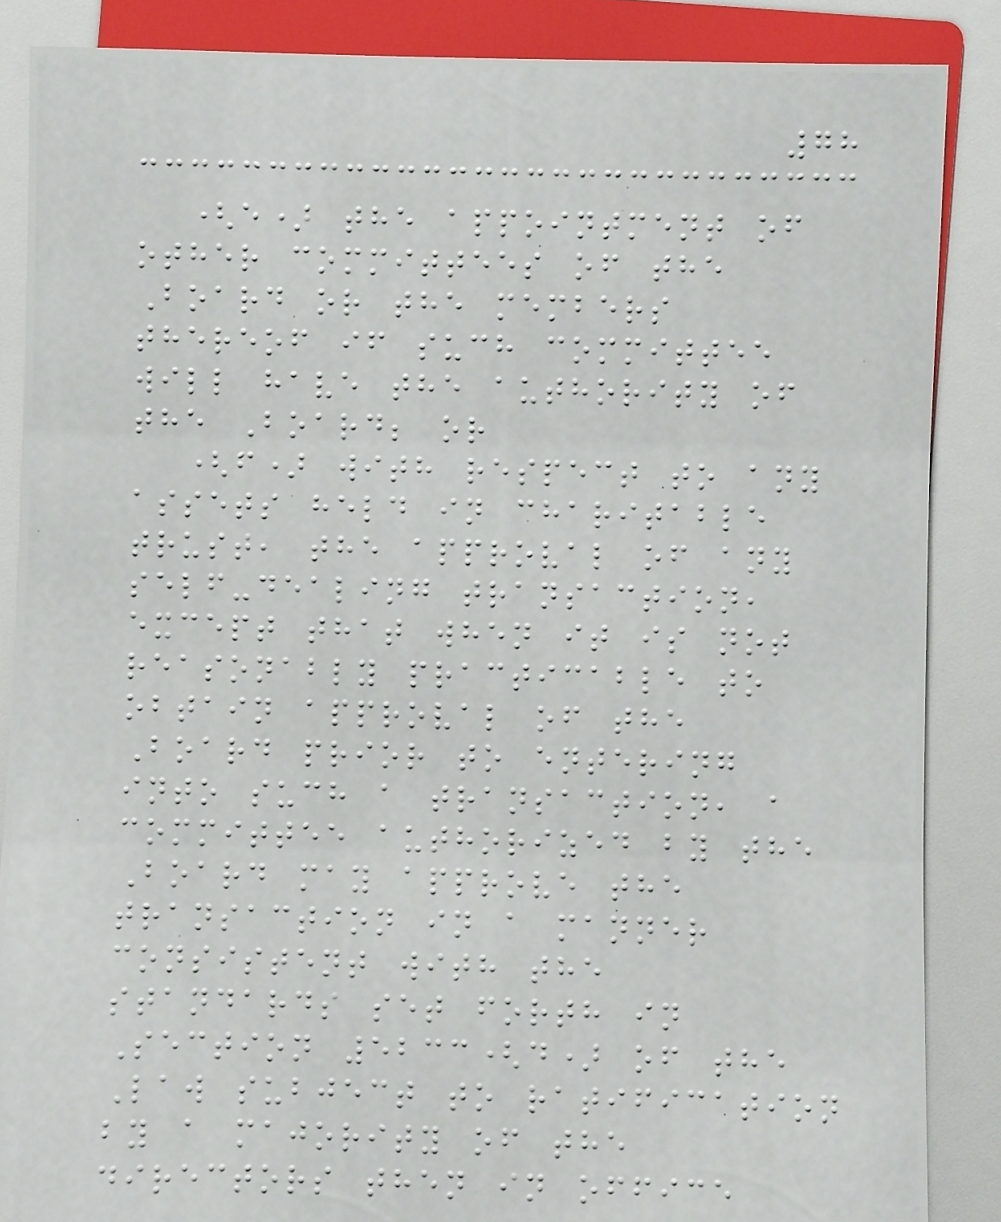78
(e) the appointment of
other committees of the
Board or the members
thereof if such committee
will have the authority of
the Board; or
(f) with respect to any
assets held in charitable
trust, the approval of any
self-dealing transaction,
except that when it is not
reasonably practicable to
obtain approval of the
Board prior to entering
into such a transaction, a
committee authorized by the
Board may approve the
transaction in a manner
consistent with the
standards set forth in
Section 5233(d) of the
Law subject to ratification
by a majority of the
directors then in office
